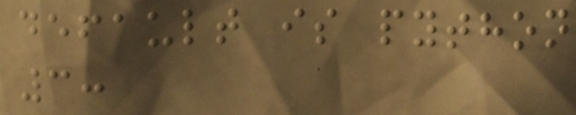default is python
3:
